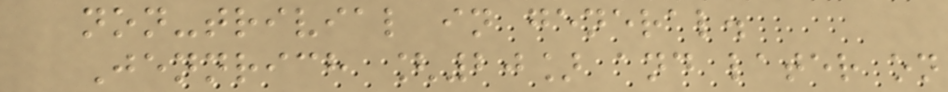non-trivial in general.
Jennrich [20] and later on
